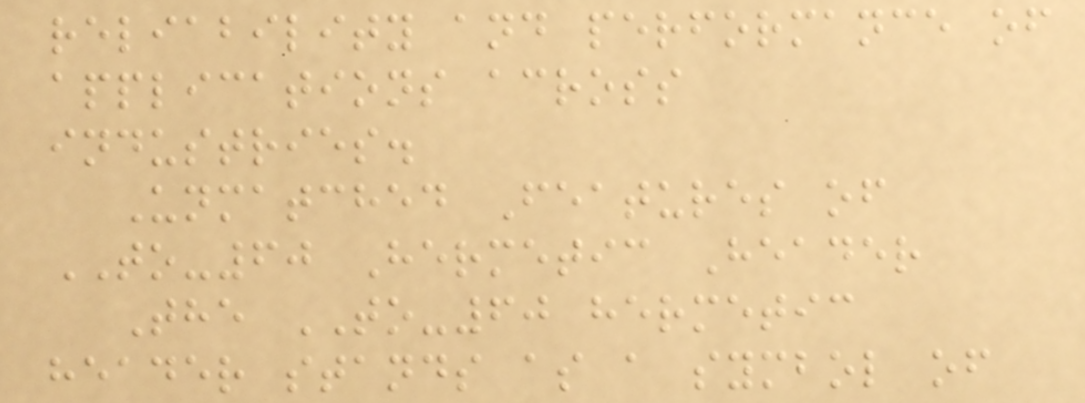reliability and performance of
applications across
industries.
Unmatched Features of
TO-60 Hermetic Header
The TO-60 hermetic
header stands as a symbol of
